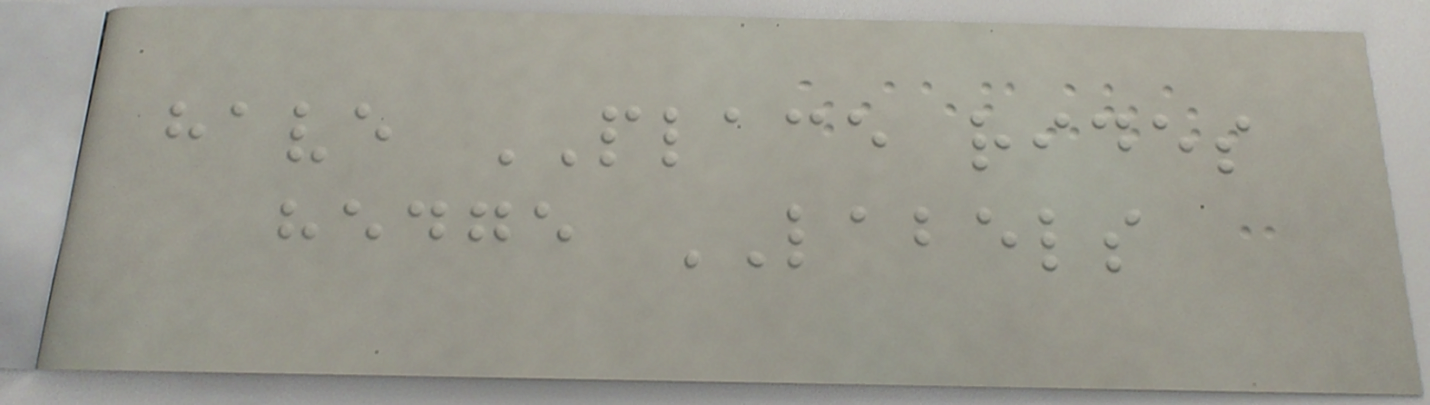have PLACE rides
hedge LABELS
